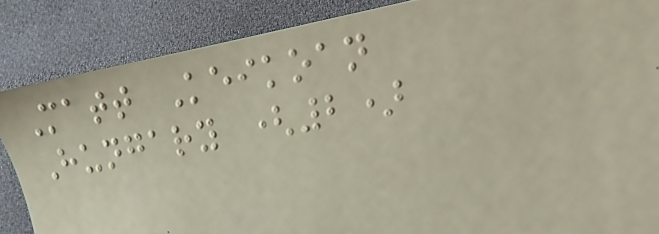Matt Keikoan
Hungary (2)
